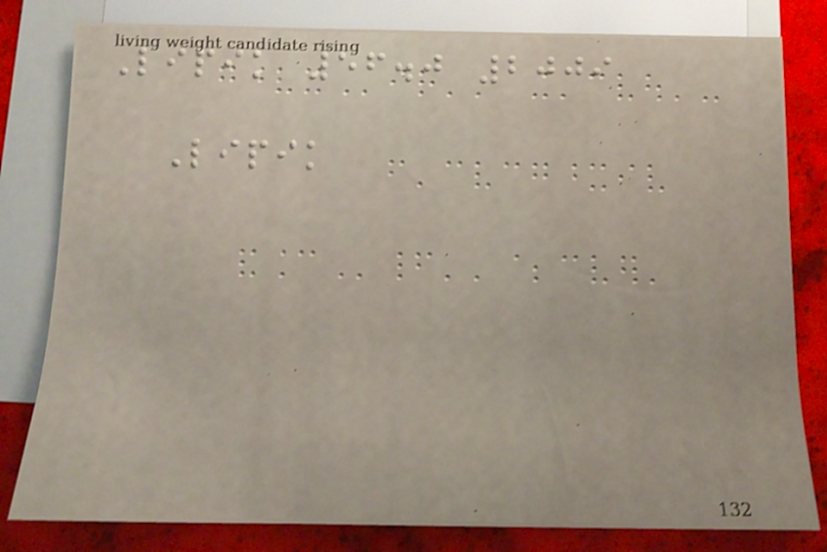Lipik 56.0 2009
Lipik
